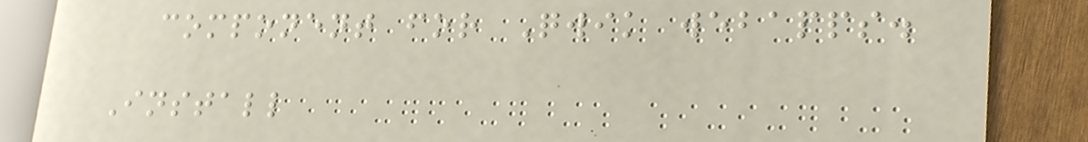component for Qwik webapps.
Install
